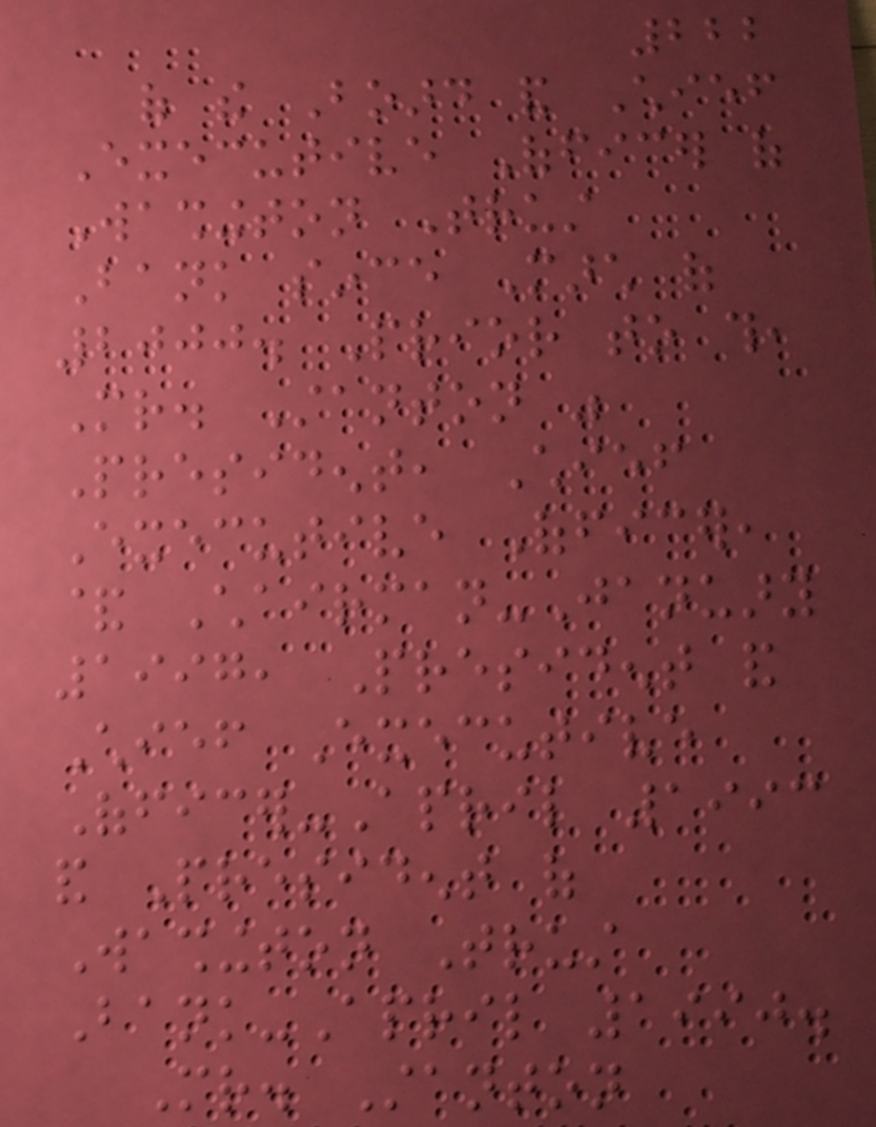222
of the Board and Chief
Executive Officer of
Washington Trust
Bank since March of
2000. Prior to this,
Mr. Stanton was
President, Chief
Executive Officer,
& Chairman-January
1997, President and
Chief Executive
Officer-April 1993
and President of
Washington Trust
Bank-April 1990.
Mr. Stanton
